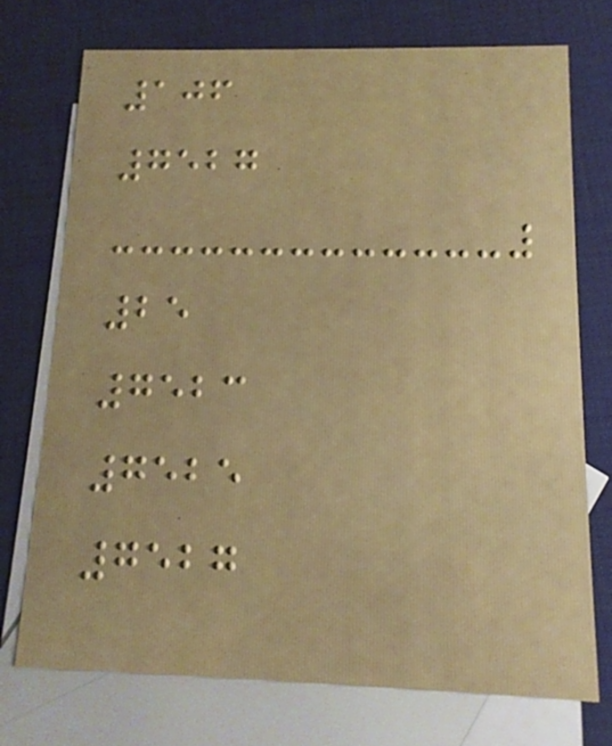106
7527
25
7523
7525
7527
